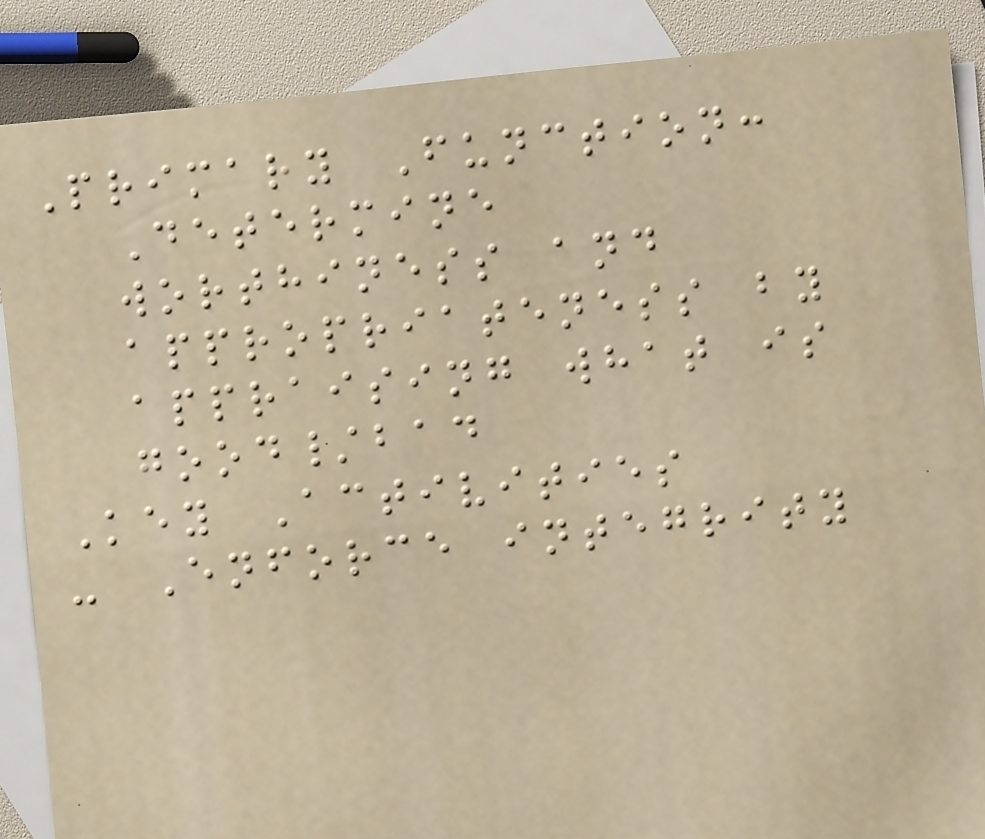Primary Function:
Determine
worthiness and
appropriateness by
appraising what is
good/bad
Key Activities
- Enforce integrity
